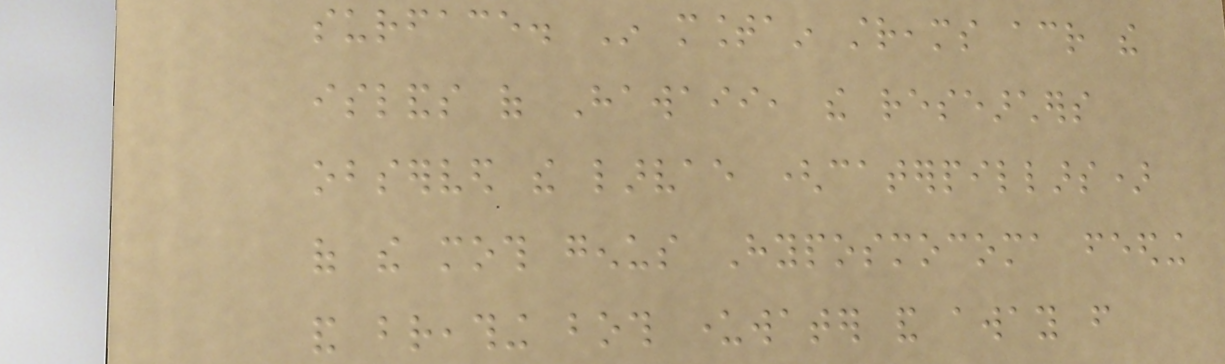surface. In mountain streams across the
islands of Hawaii, the researchers
observed the larvae (caterpillars)
of the moth genus Hyposmocoma feeding
and breathing both underwater and away from
